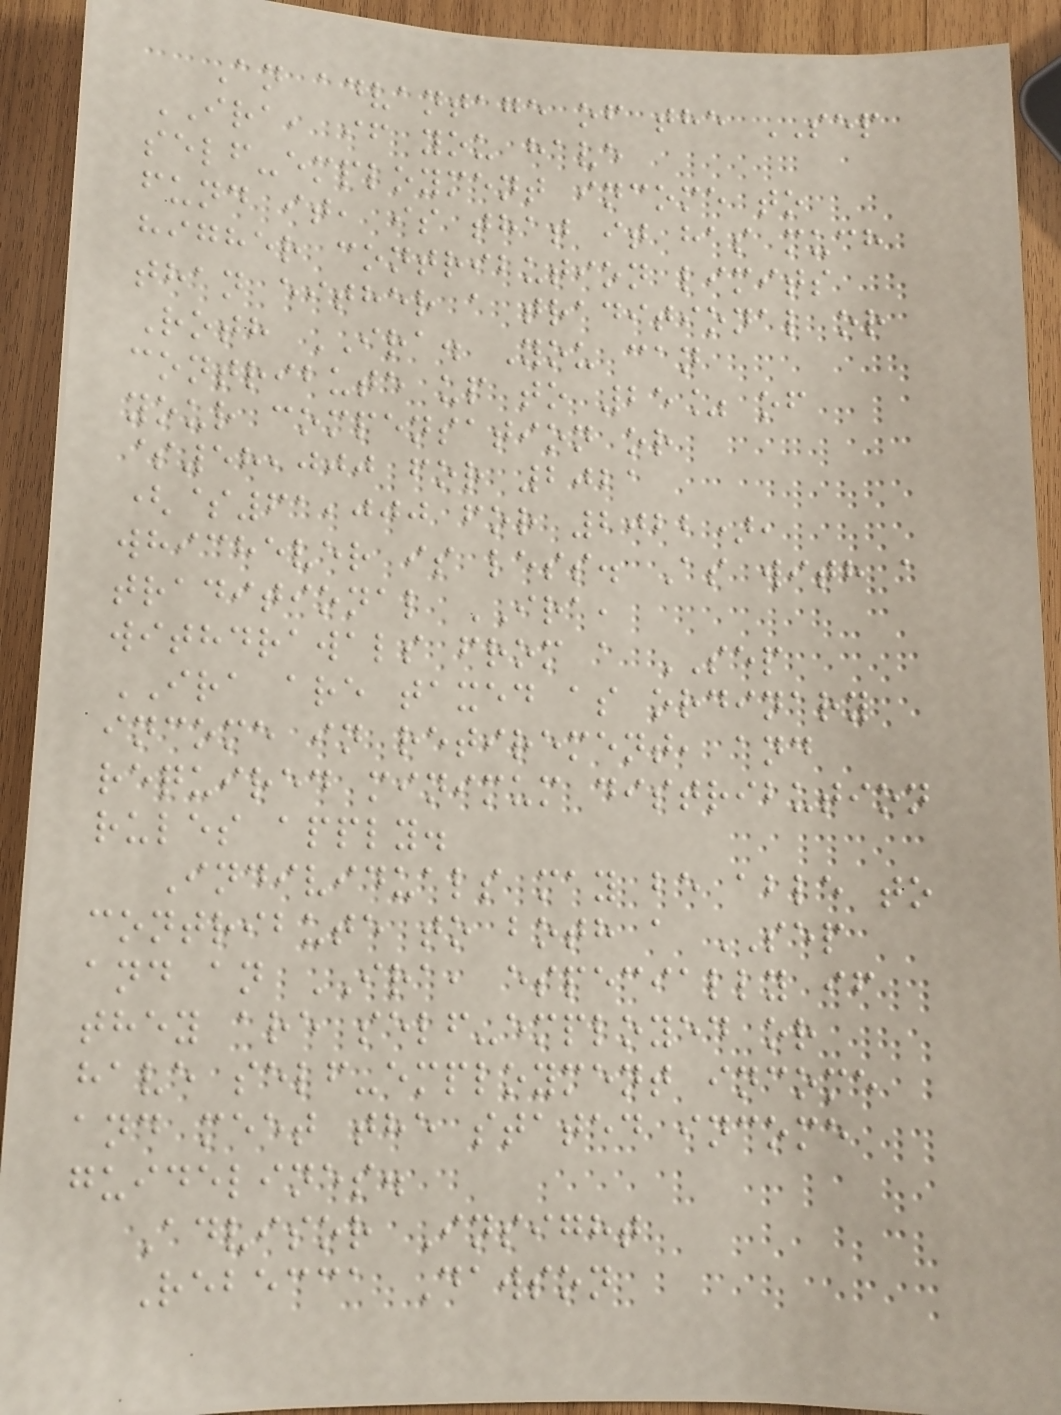An advantage of the SEP
IRA, if you have
self-employment income to
fund it, is that it has much
higher contribution limits
than either a traditional or
Roth IRA. You can
contribute up to 25% of
your compensation or
$58,000 for 2021
($61,000 for 2022),
whichever is less. As with a
traditional IRA,
withdrawals from a SEP
IRA are taxed as ordinary
income in retirement, and
required minimum distribution
rules apply.
Individuals may be able to
contribute to both a SEP
and an IRA, especially if
they are self-employed or
have self-employment income
and meet the stated income
guidelines.
Advisor Insight
Rebecca Dawson
